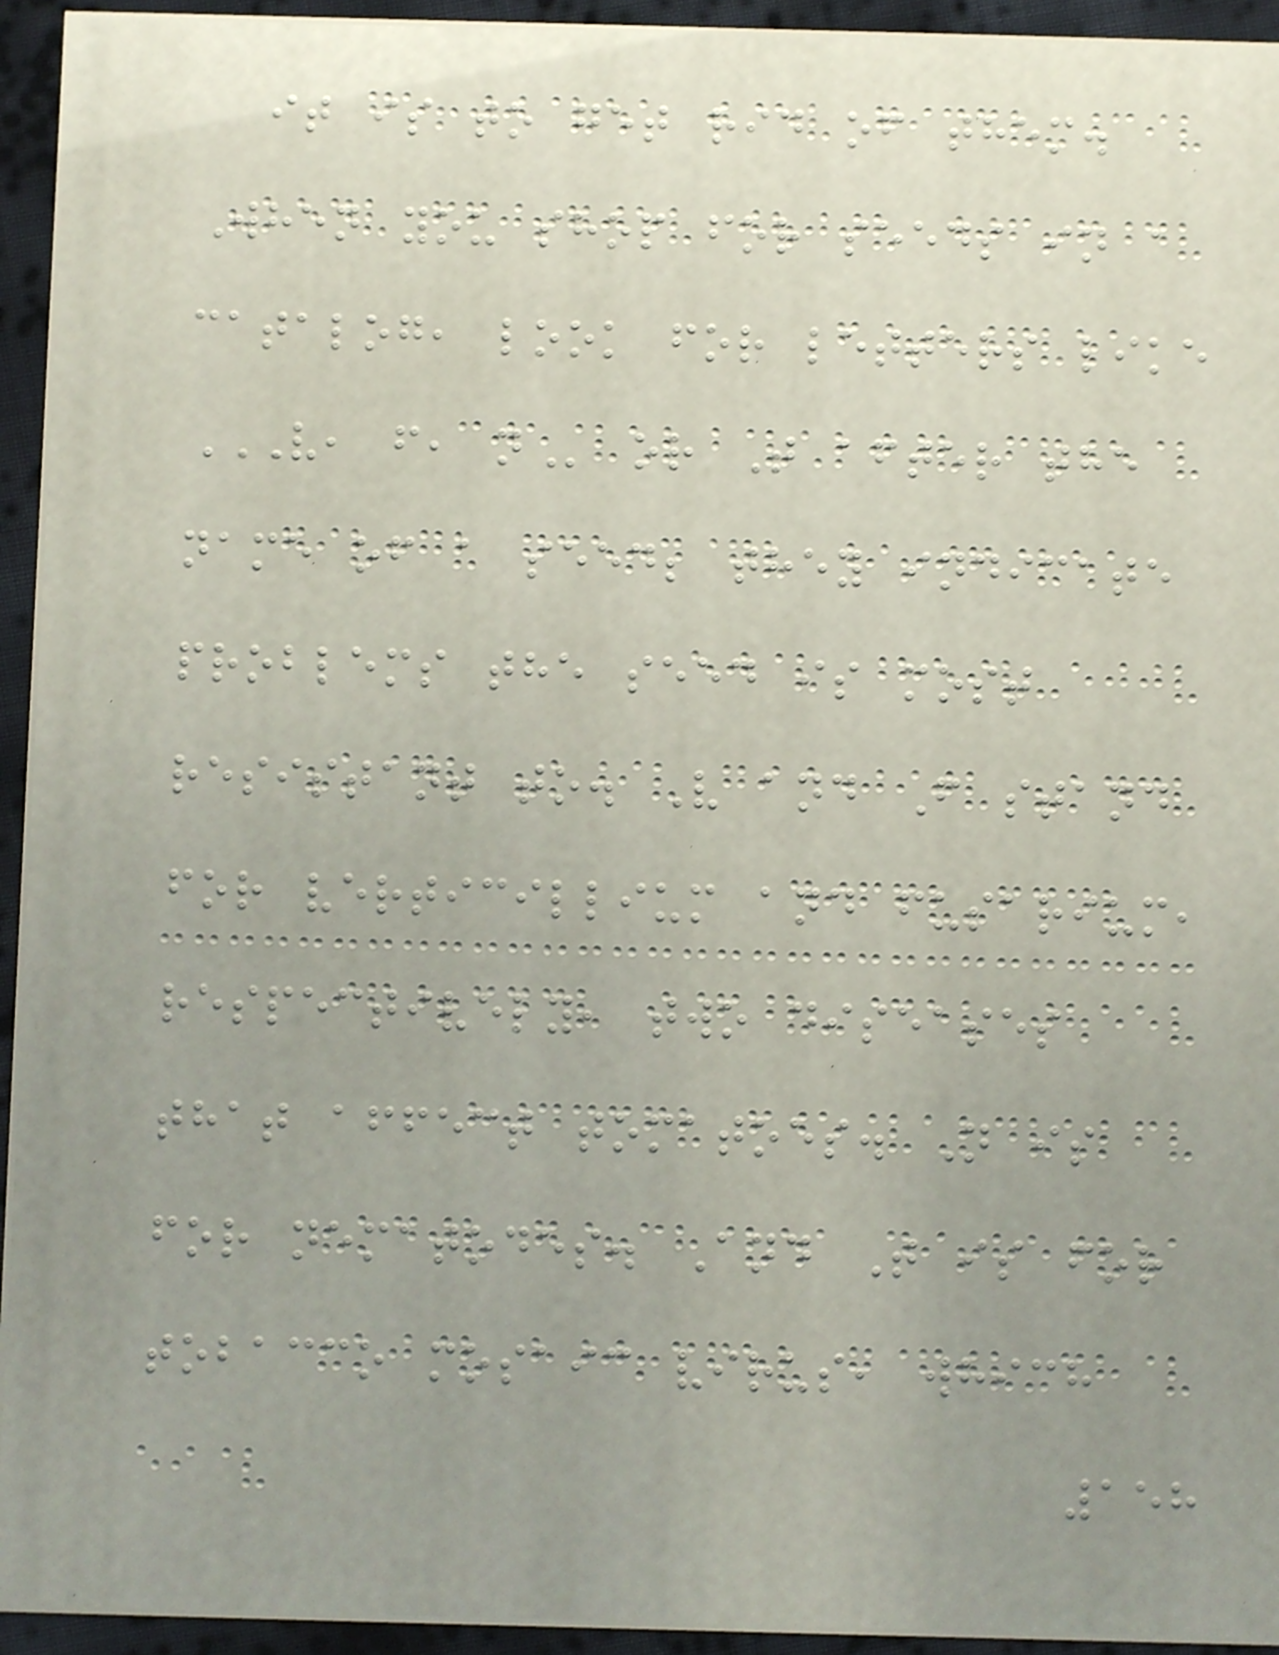it is to get rid of them.
When you shop for seeds in a
catalog, look for letters like
V, F, N or T after the
name of a seed; they indicate
problems the seed is most
resistant to. V and F stand
for verticillium and fusarium,
respectively, two diseases
that affect tomatoes. N is
for nematodes. And T is for
tobacco mosaic virus, which
158
